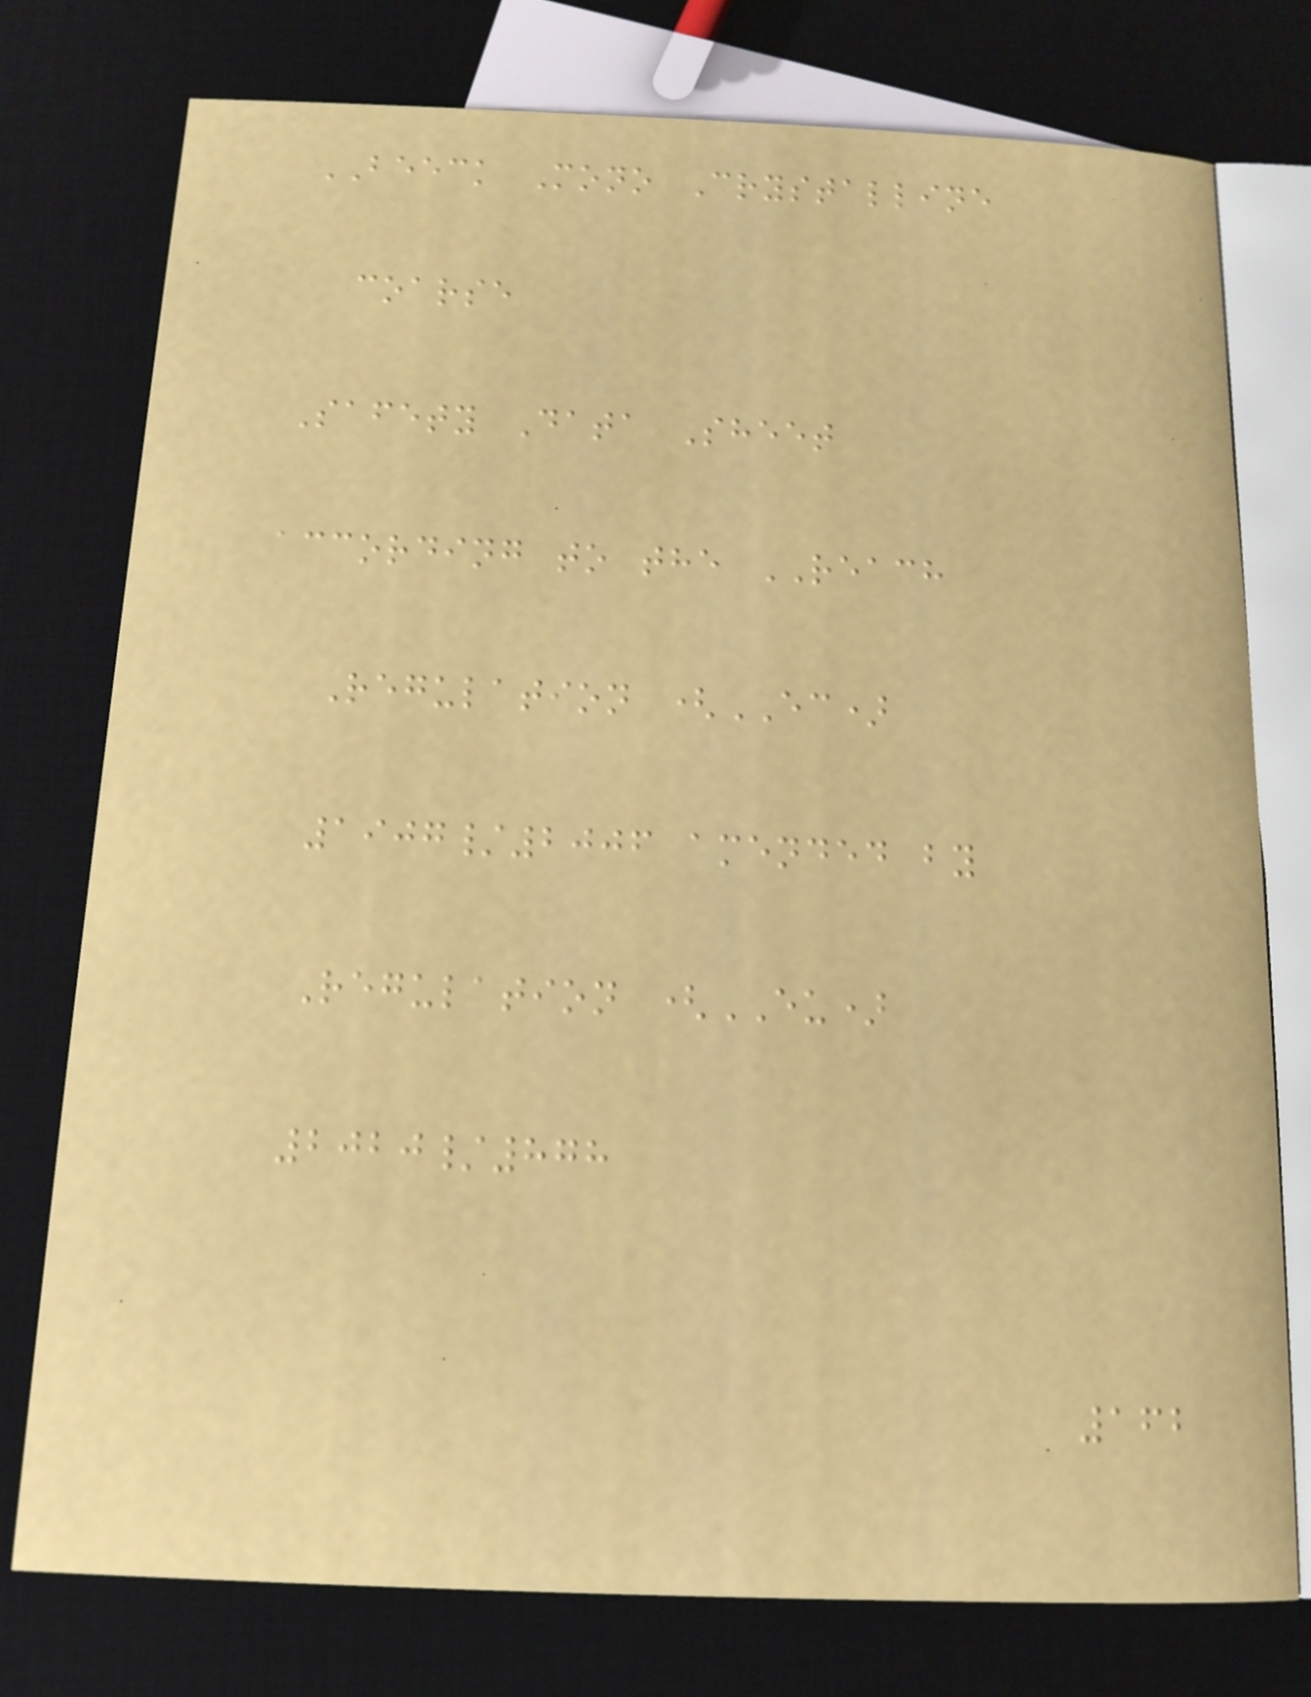BEECK Mono Crystalline
coarse
Safety Data Sheet
according to the REACH
Regulation (EC)
1907/2006 amended by
Regulation (EU)
2020/878
162
